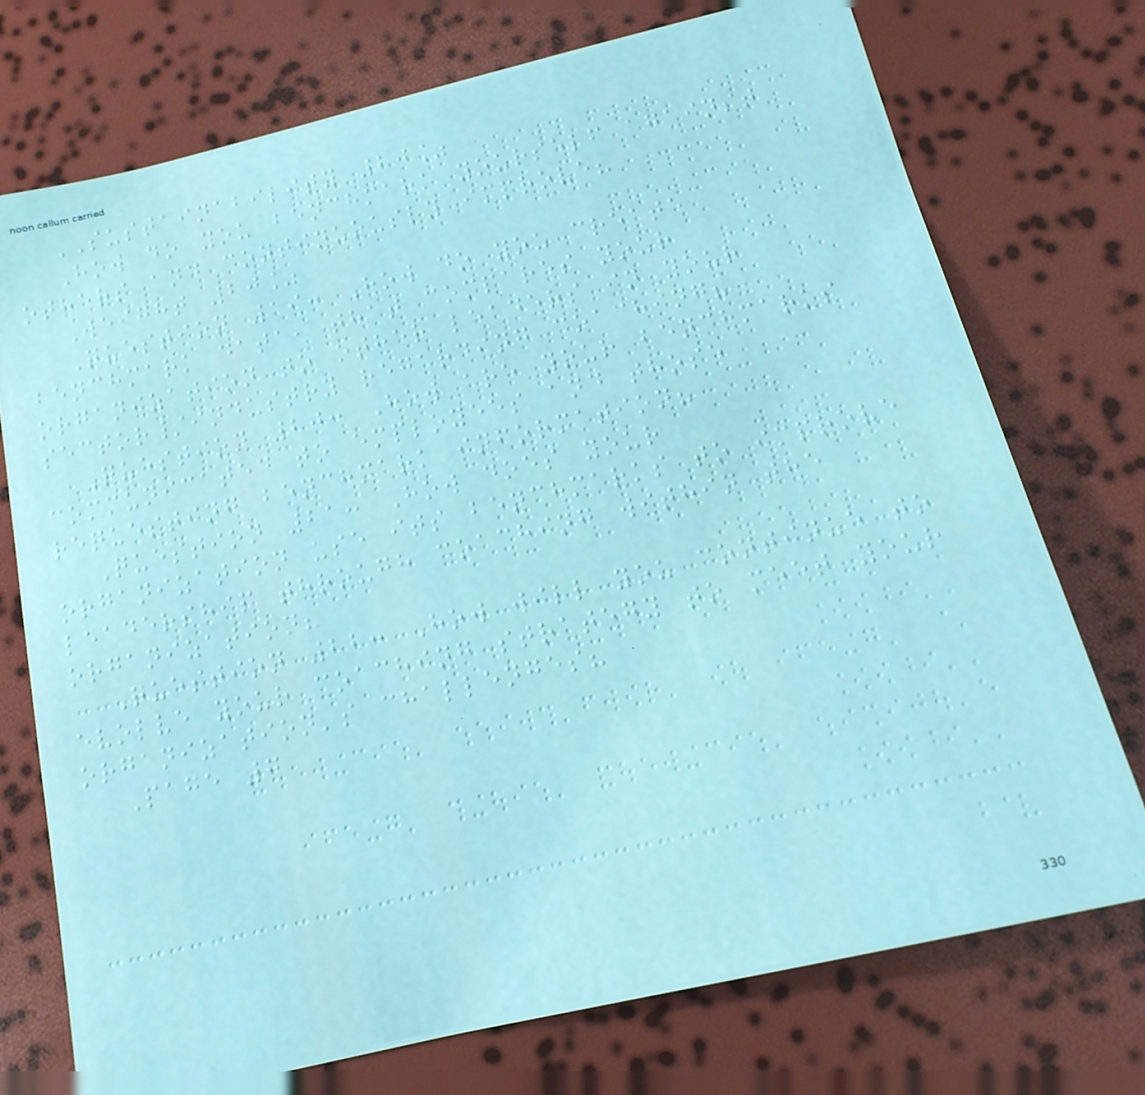SUSTAINABILITY 20%
How do you benchmark yourself against
others and continuously improve?
Weight 20%
Question 19: How do you create
benchmark data, that compares your
organization to other leaders in your
sector/industry regarding coaching?
Question 20: How are your benchmarks
communicated to employees and those
requesting benchmark information?
Question 21: How does your
organization use its benchmarks to improve
leadership through coaching within the
organization?
Question 22: How will you continue to
evolve your coaching strategy to meet your
organization's challenges?
Page 7
